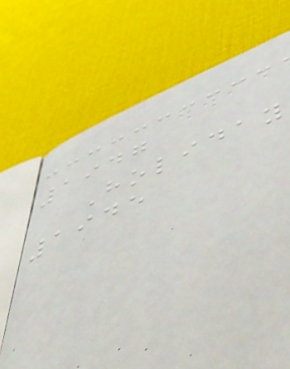1947
Holiday
1945
